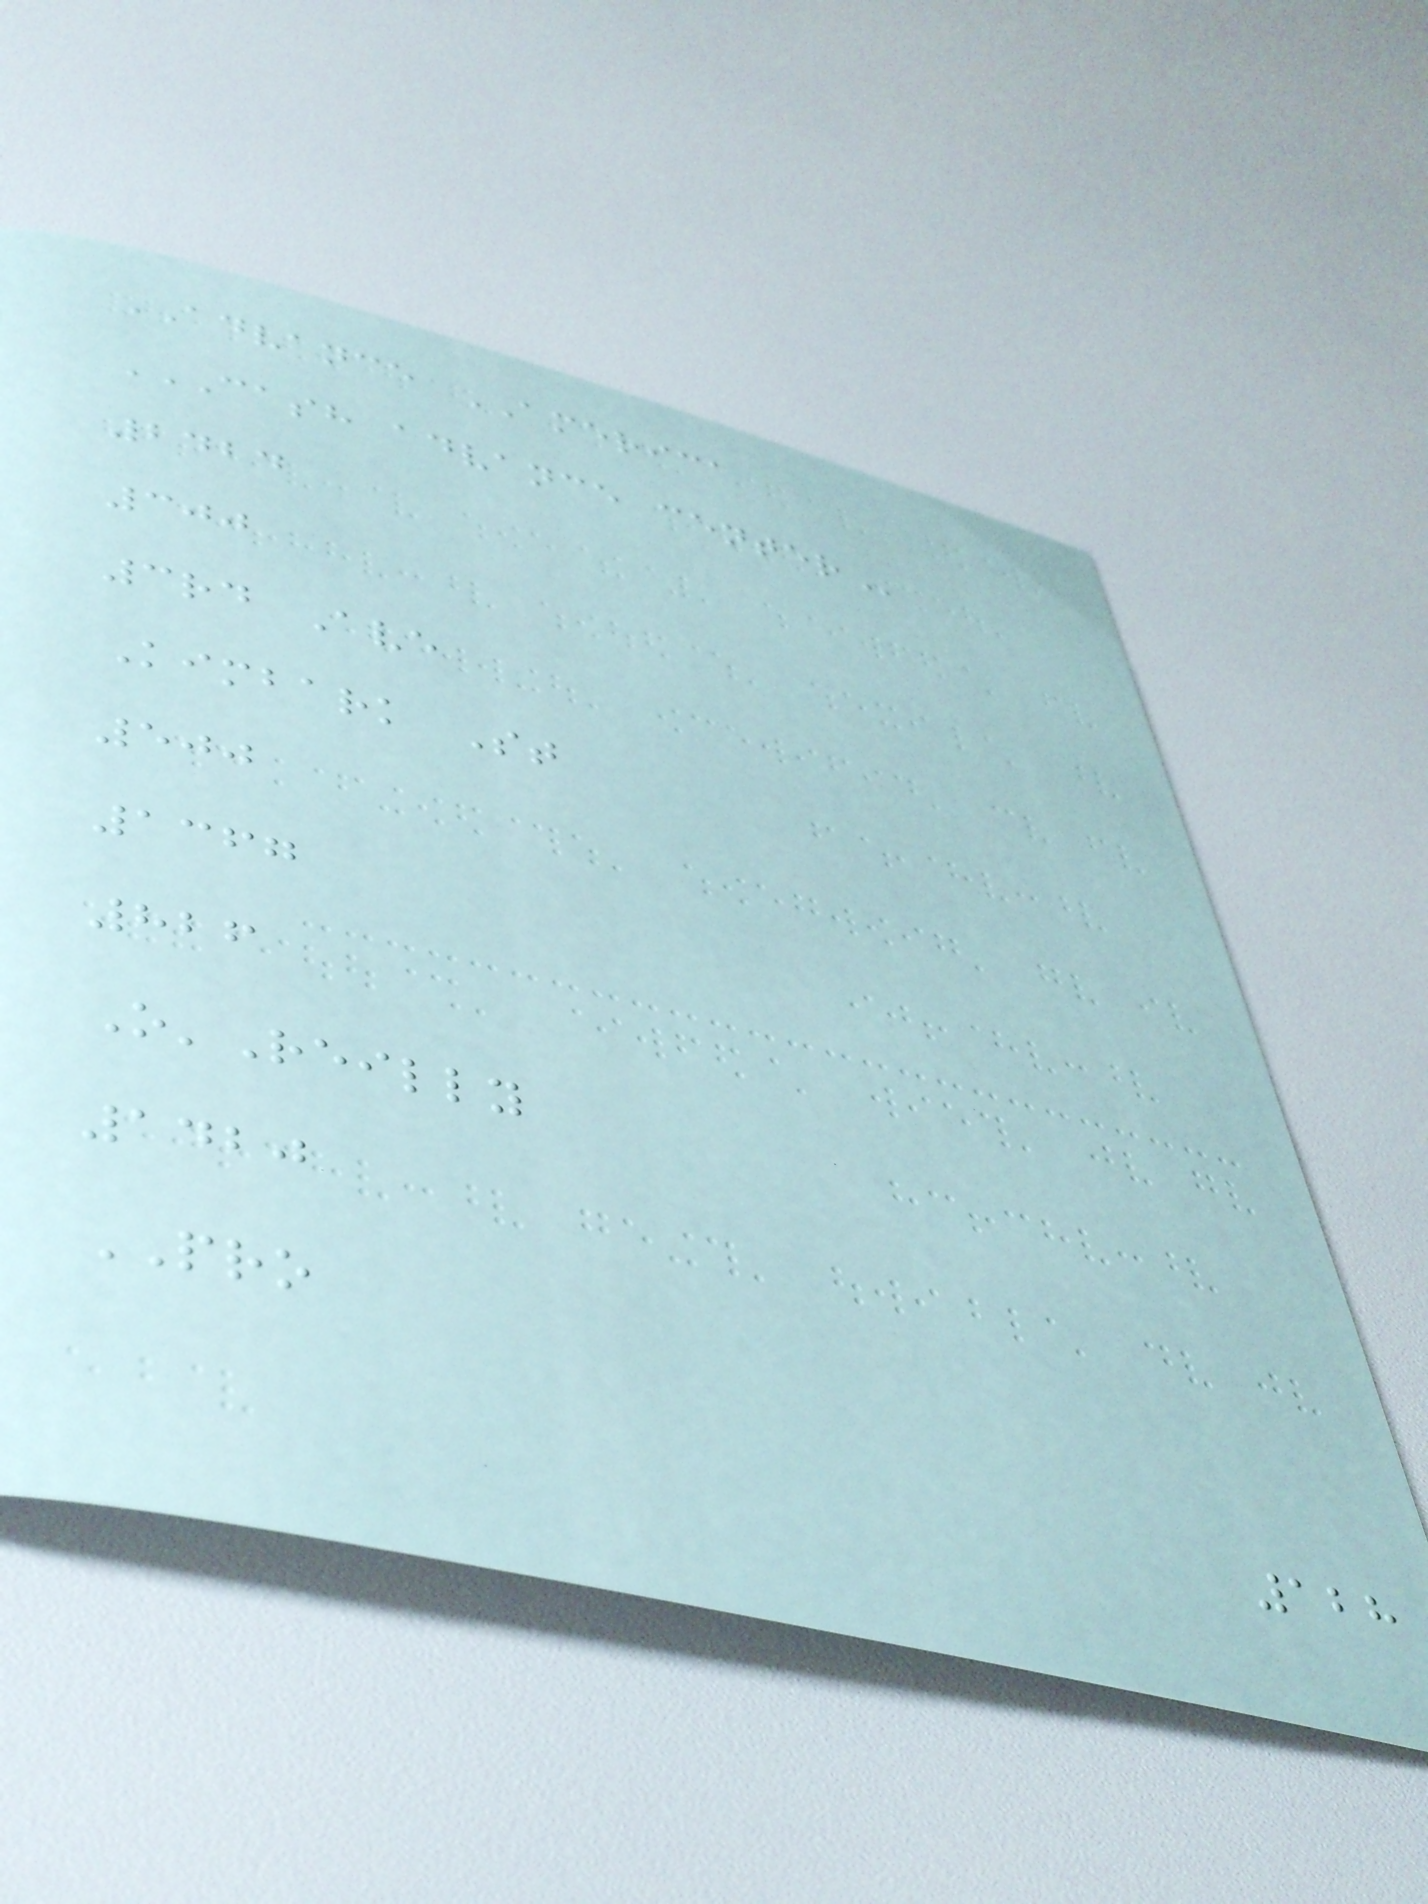ADVANCE AMERICA
CASH ADVANCE CENTER
2424
300
3rd Ave
Kimbark St
500
1367
826
O'Reilly
1420
PRO
128
